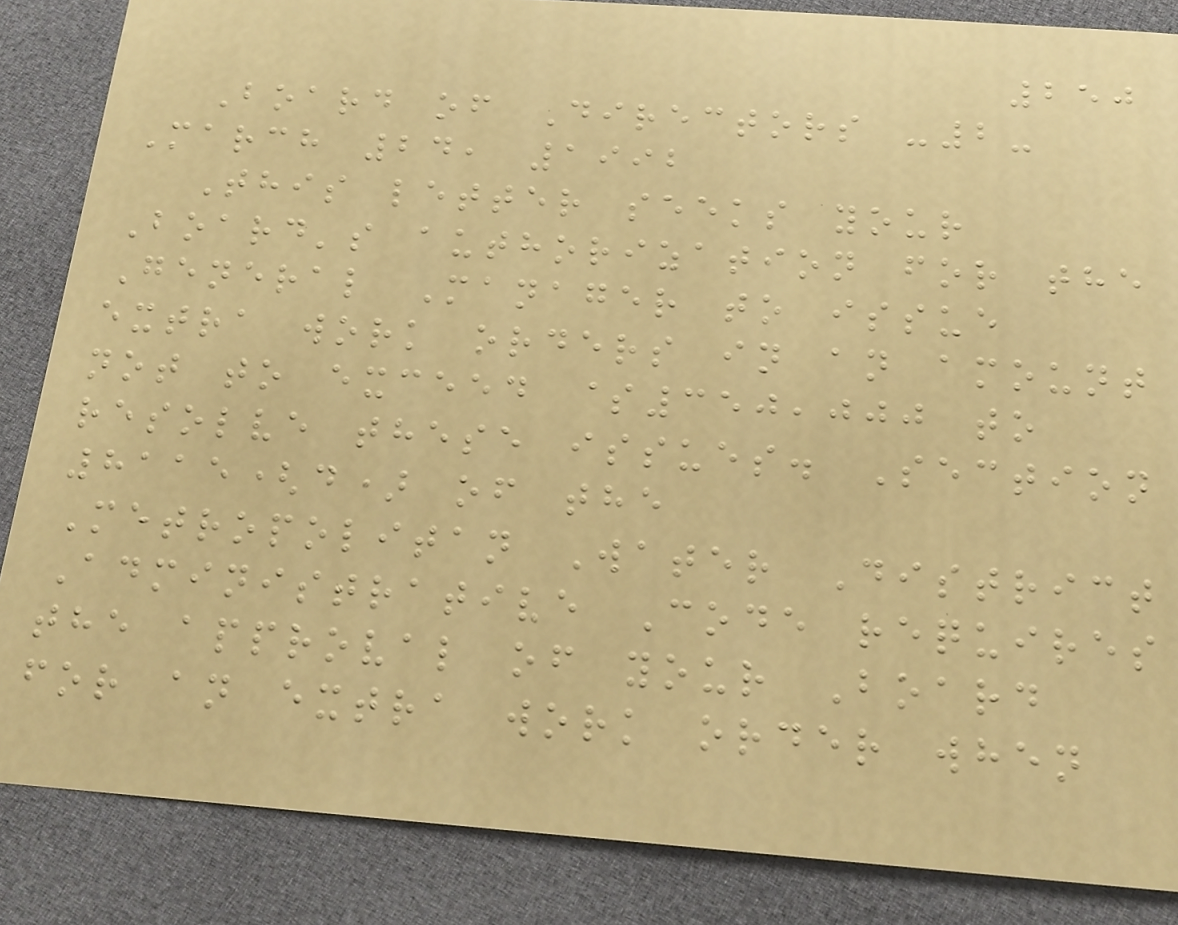250
Board of Directors -2-
March 24, 1992
This letter seeks your
Board's authorization for the
General Manager to issue
extra work orders in an amount
not to exceed $350,000 to
resolve these issues. Section
8115(d) of the
Metropolitan Water District
Administrative Code requires
the approval of your Board
for an extra work order when
